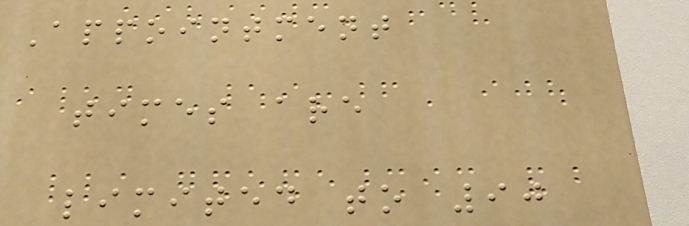Appointment
times are
limited to 90
